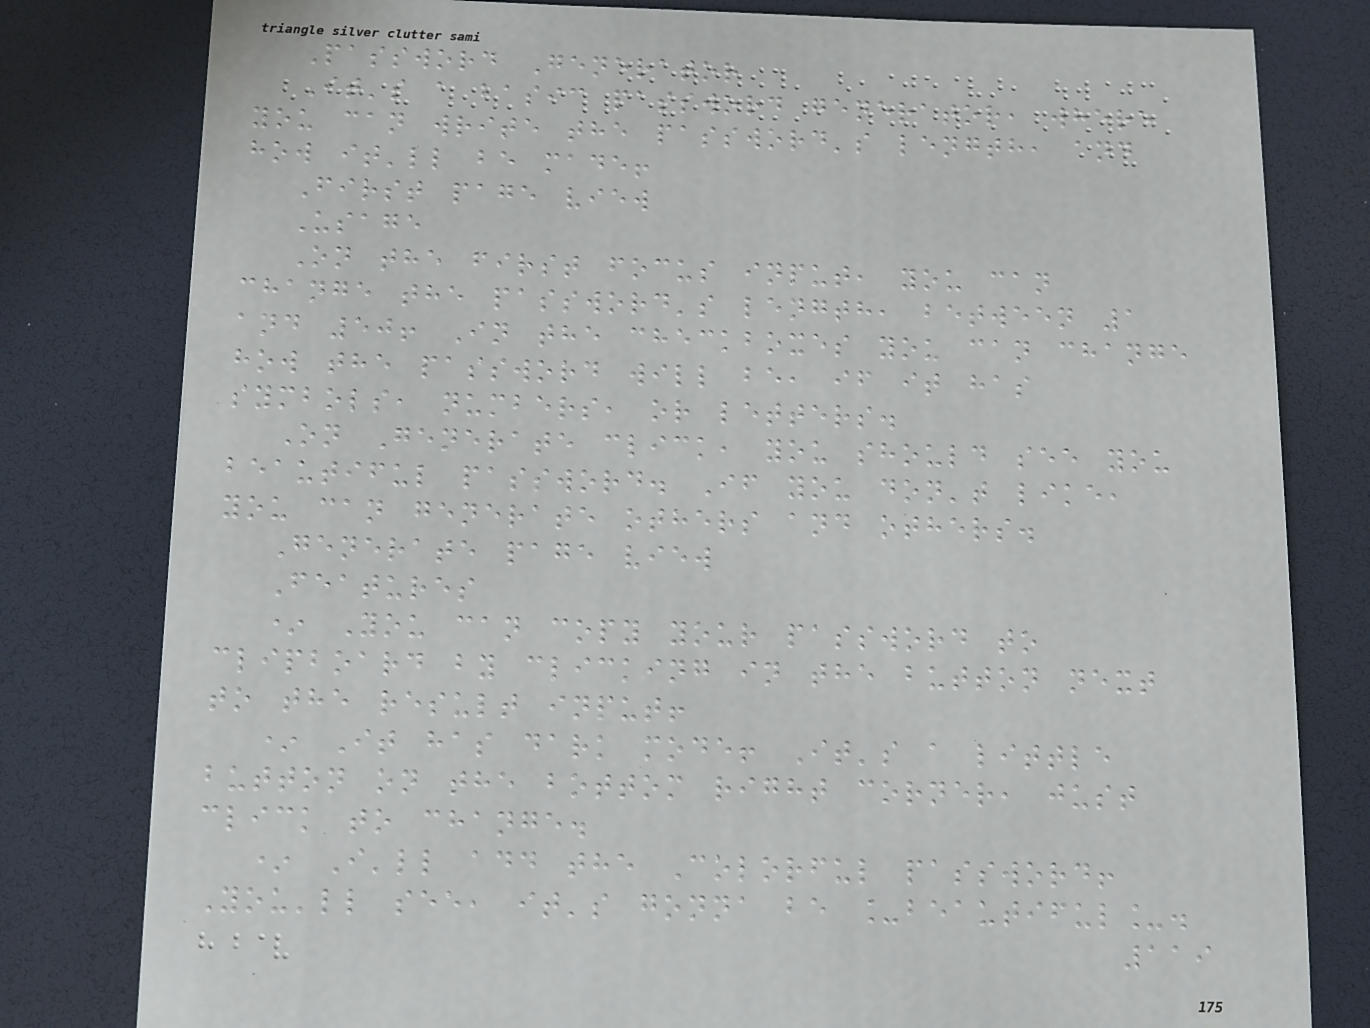Password Generator
It's a basic password generator, where
you can write the password's length, and
how it'll be made!
First page view
Usage
On the first focus input, you can
change the password's length, between 1
and 50! In the checkboxes you can change
how the password will be, if it has
symbols, numbers, or letters.
On Generate click, you should see you
beautiful password. If you don't like,
you can generate others and others.
Generate page view
Features
* You can copy your password to
clipboard by clicking in the button next
to the result input!
* It has dark mode! It's a little
button on the bottom right corner, just
click to change.
* I'll add the Colorful password!
You'll see, it's gonna be _beautiful_.
119
